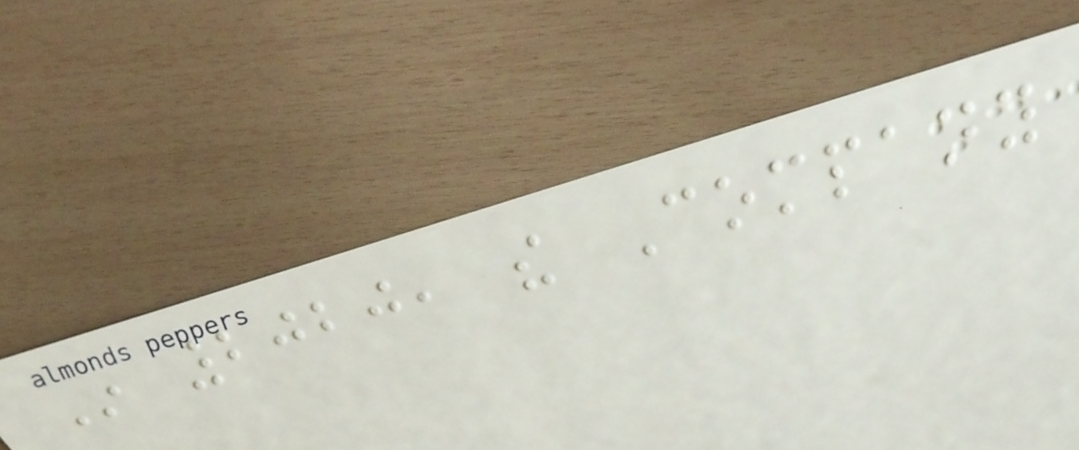In 2020, the Company
